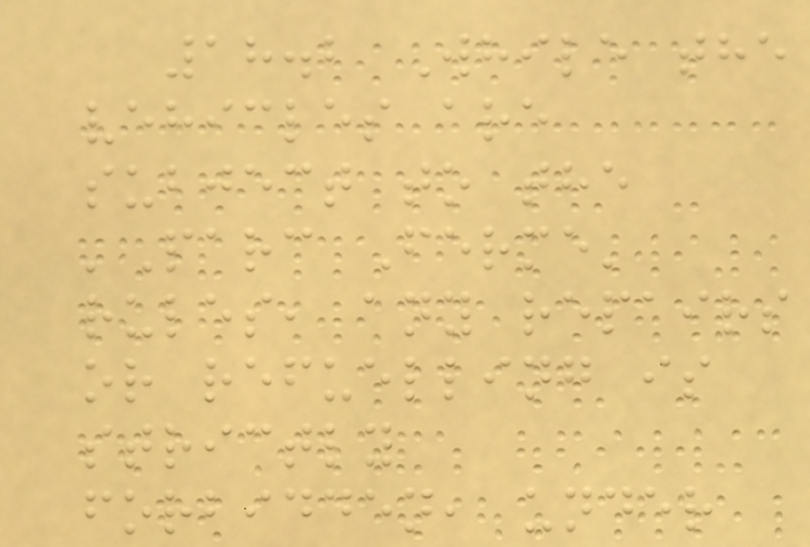18.2 While the
vehicles are
subject to the
'Parc Ferme'
rules, any repairs
or refuelling is
strictly
forbidden, under
